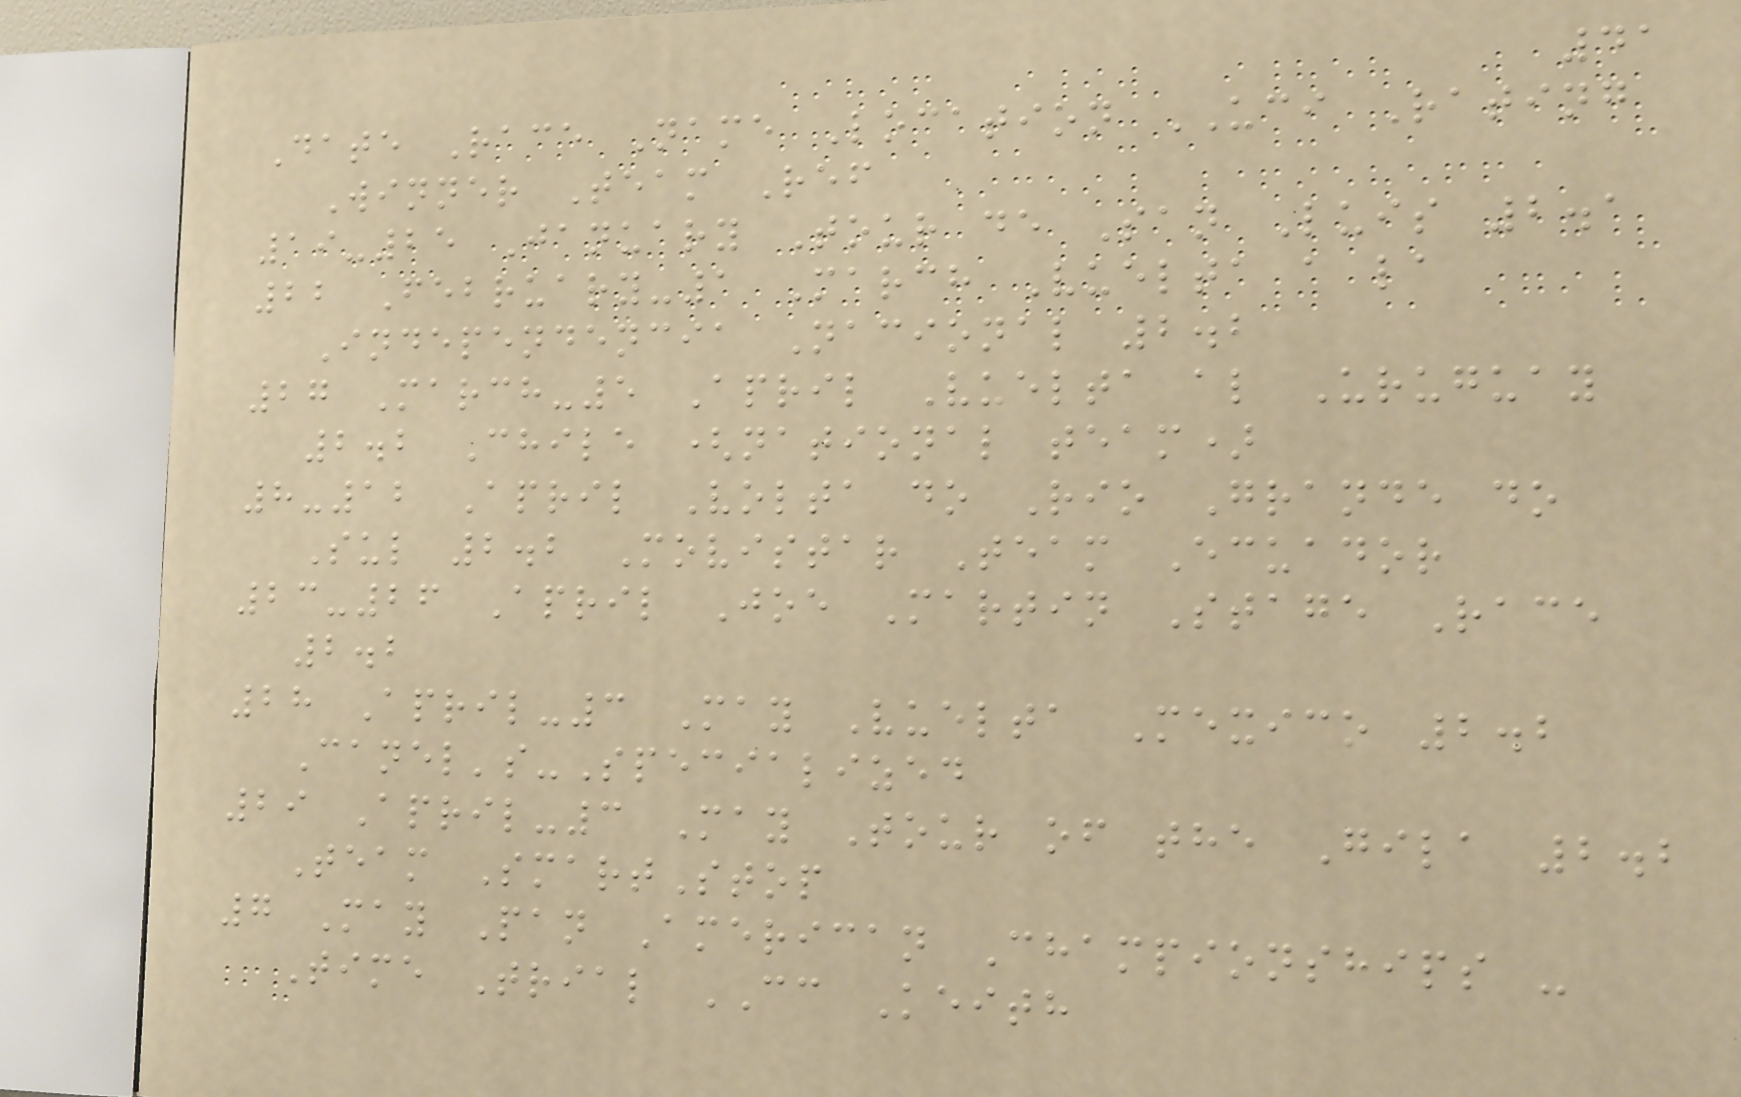41
Date Race Name Location UCI Rating
Winner Team Ref
19-25 January Tour de San Luis 2.1
22 February-1 March Vuelta a la
Independencia Nacional 2.2
27 March-5 April Vuelta al Uruguay
2.2 Chile (national team)
8-12 April Volta do Rio Grande do
Sul 2.2 Movistar Team Ecuador
23-26 April Joe Martin Stage Race
2.2
28 April-3 May Vuelta Mexico 2.2
Canel's-Specialized
29 April-3 May Tour of the Gila 2.2
Team SmartStop
7 May Pan American Championships -
Time Trial CC Keith
